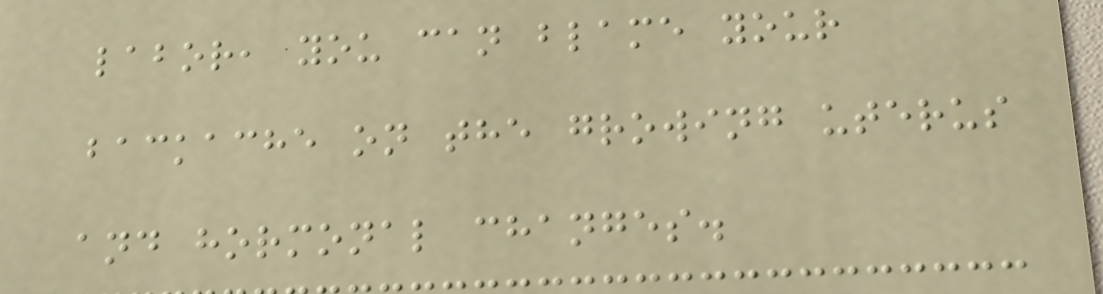labor, you can blame your
backache on the growing uterus
and hormonal changes.
